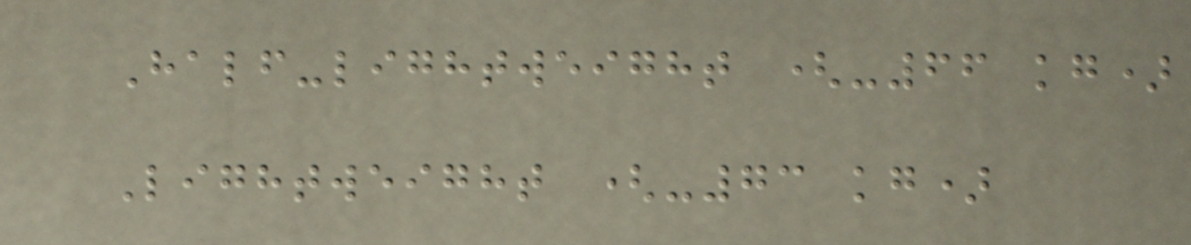Half-lightweight (-66 kg)
Lightweight (-73 kg)
